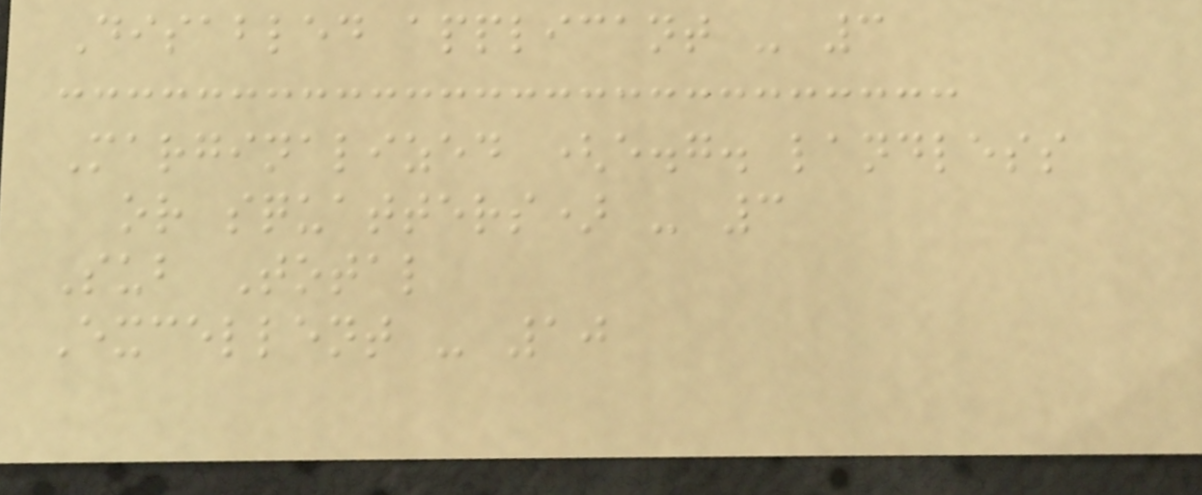Disabled applicant - 3
Marginalized (e.g. landless
or squatters) - 3
Sub Total
Excellent - 10
